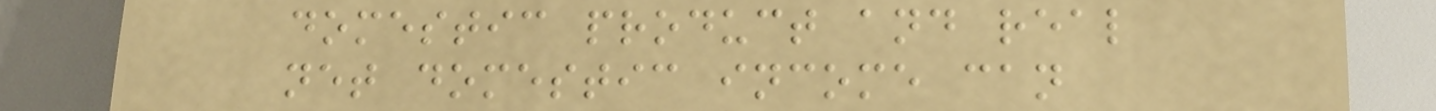domestic product and real
net domestic income can
